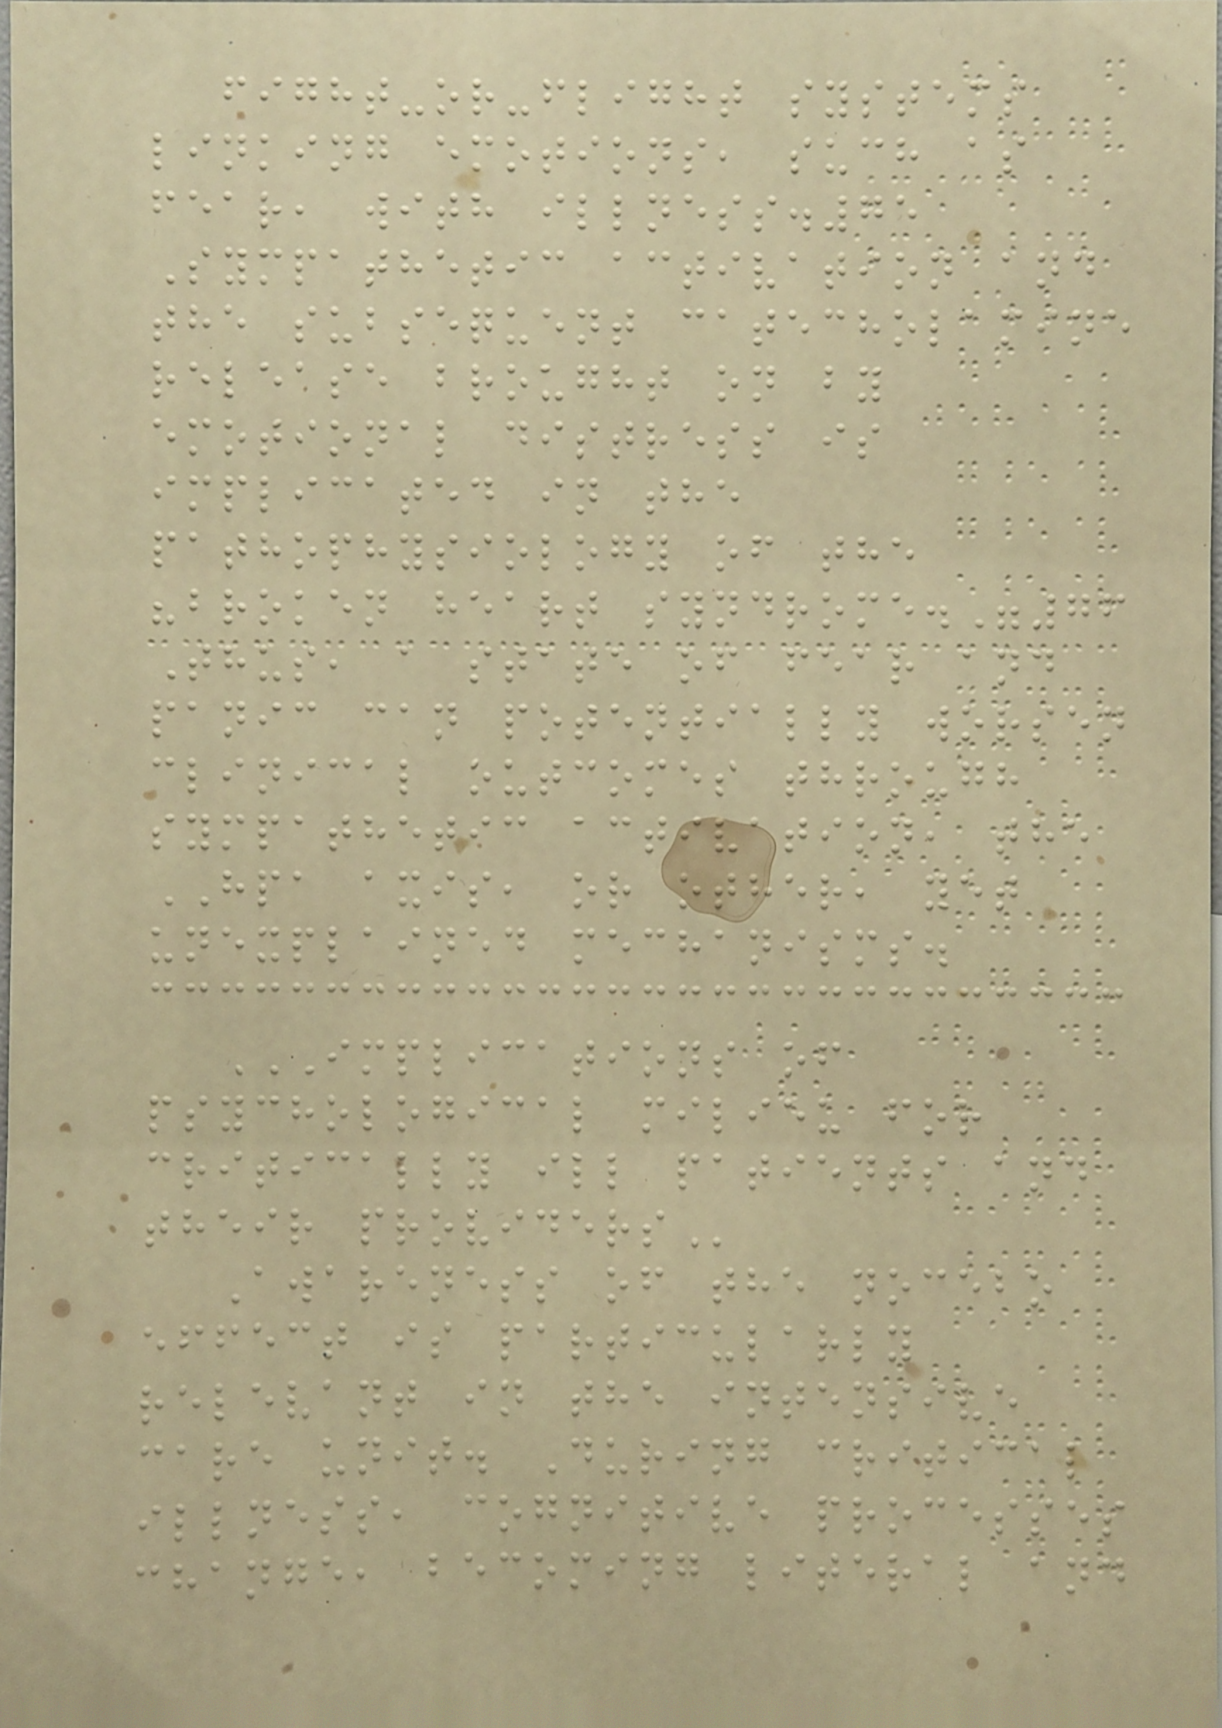fight-or-flight systems
linking emotions, such as
fear, with illness.75
Sympathetic activation and
the subsequent catecholamine
release brought on by
emotional distress is
implicated in the
pathophysiology of the
"broken heart syndrome."76
Thus, a state of fear and
panic can potentially worsen
clinical outcomes through
sympathetic activation, the
HPA axis, or other, yet
unexplained mechanisms.
IMPLICATIONS OF
PSYCHOLOGICAL MILIEU FOR
CRITICALLY ILL PATIENTS AND
THEIR PROVIDERS
Awareness of the nocebo
effect is particularly
relevant in the intensive
care unit. During critical
illness, cognitive processes
change, becoming literal and
